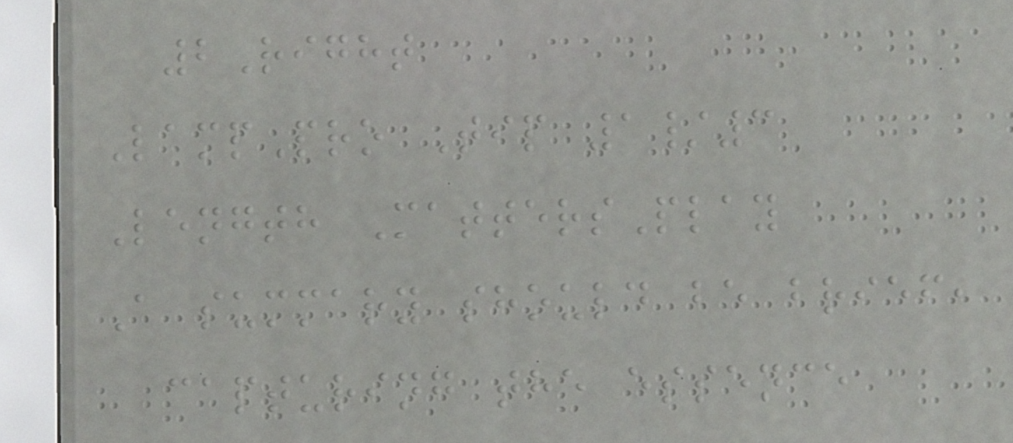2Right
LampPro Tip 1/3
Length MattersPlay
A summary should be brief,
capturing the essence
